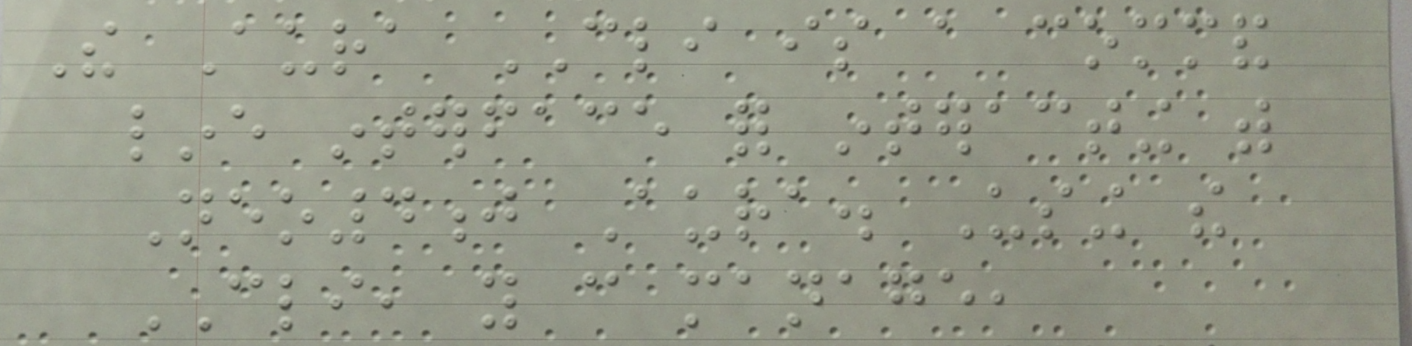The Aura CLI is a command
line interface for interacting with
Neo4j Aura. Using the
CLI, you can manage,
